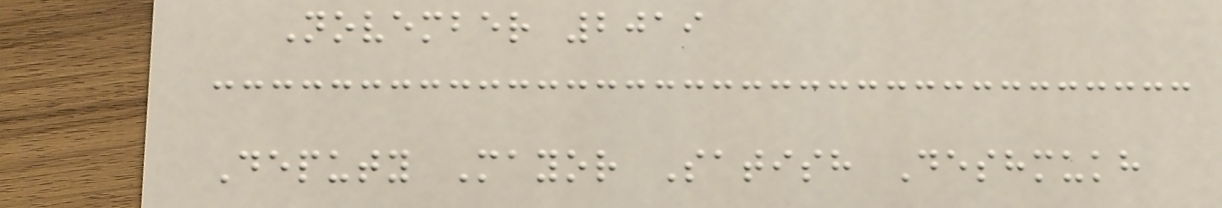November 2019
Deputy Mayor Satish Deshmukh
